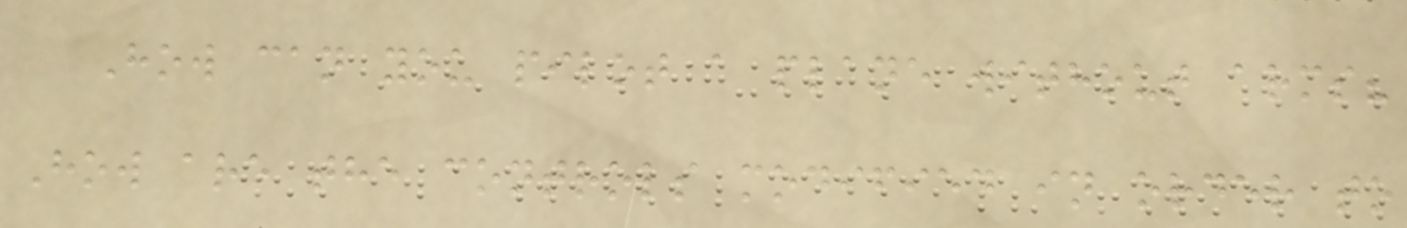How can you pilot a plane without arms?
How are the controls modified in order to
